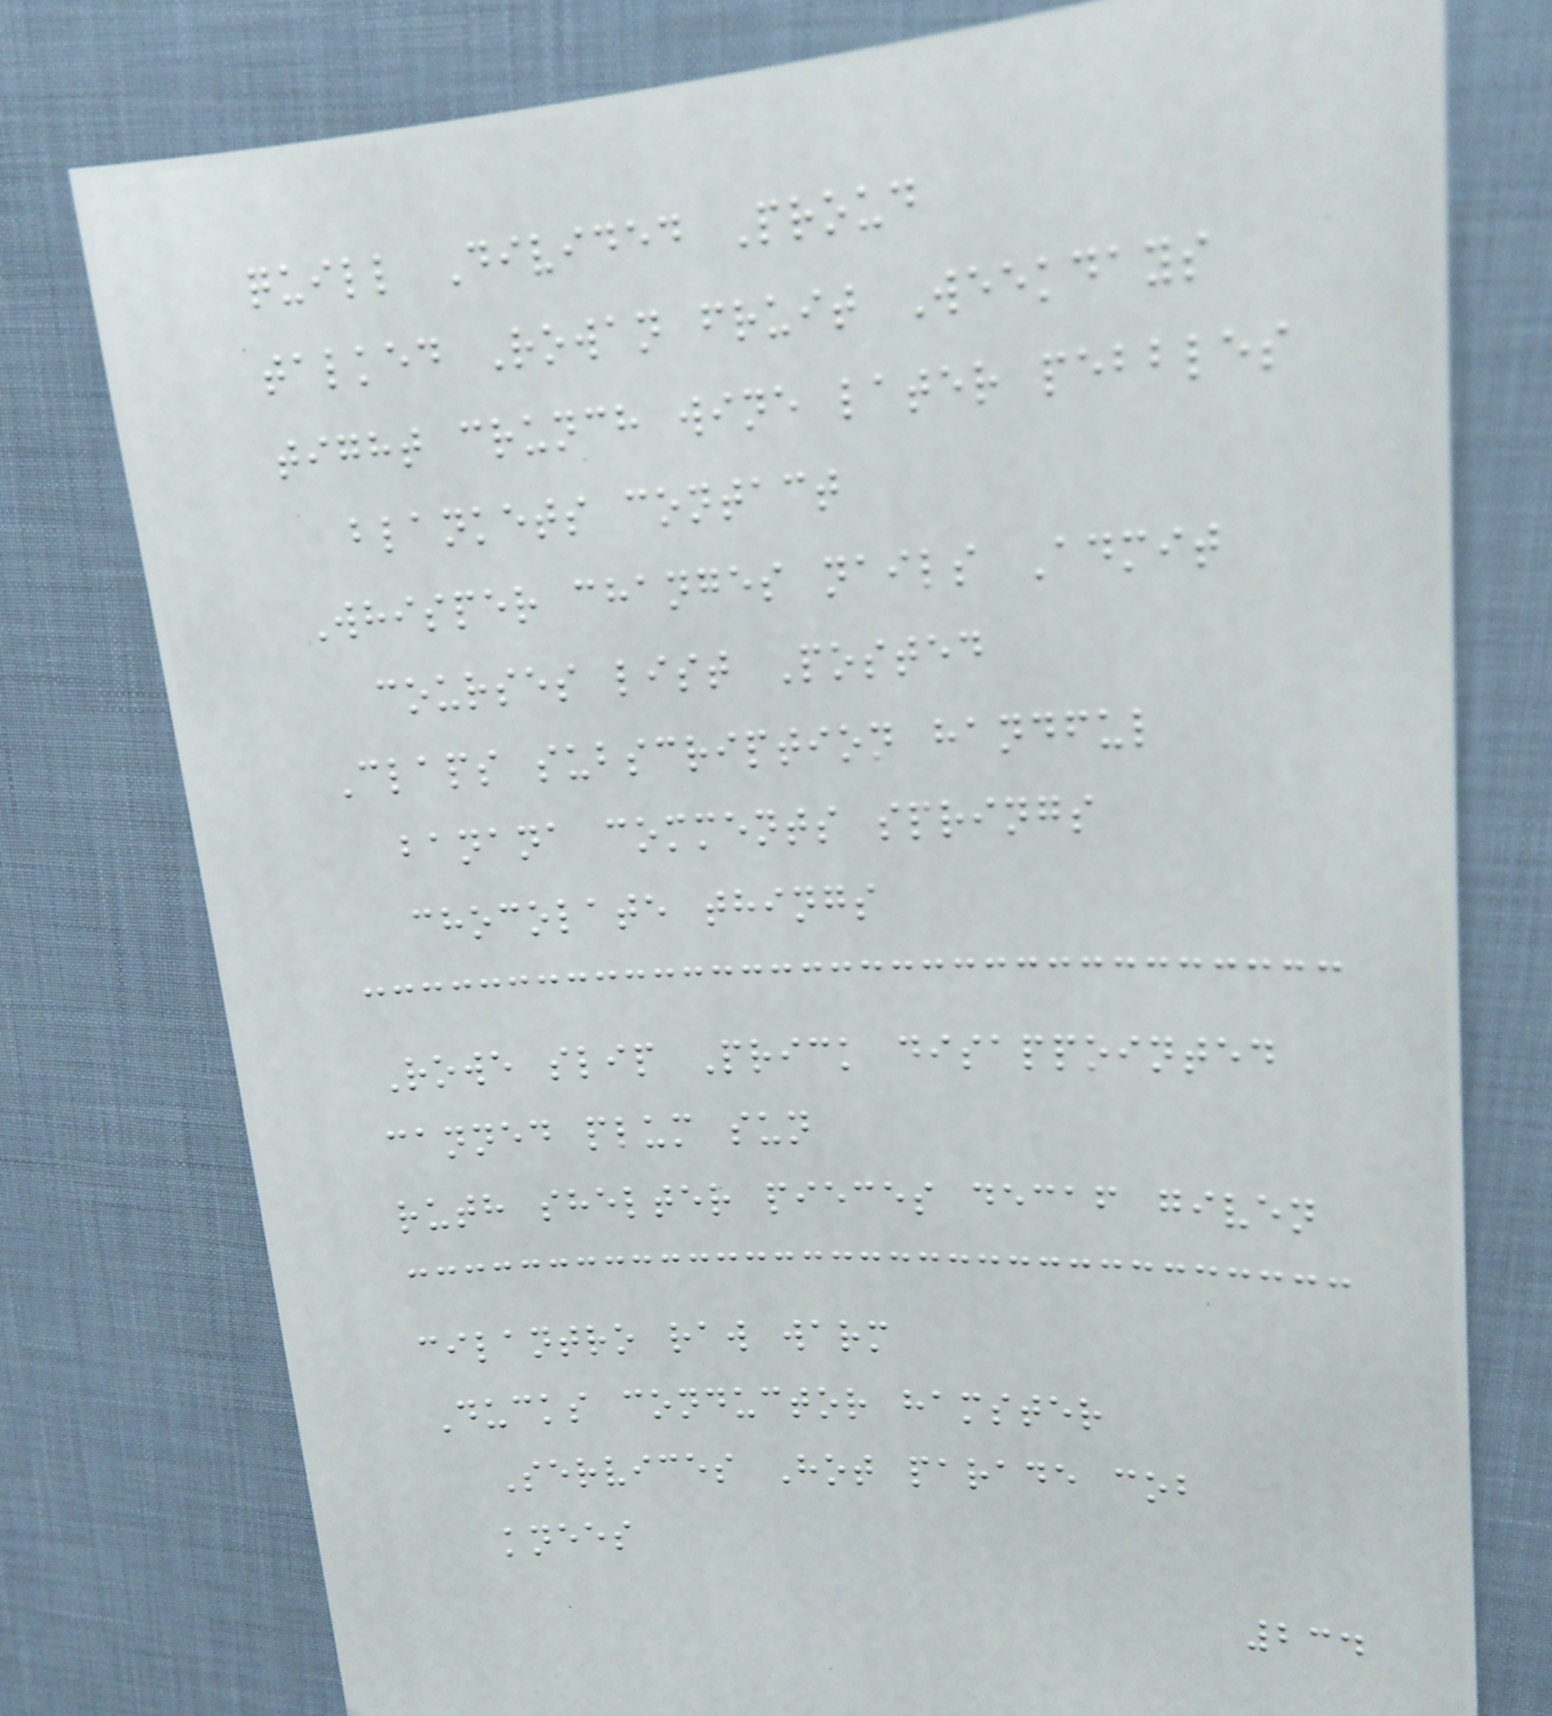quill Divided Proud
talked Rowan fruit Weekdays
tight crunch wine later pebbles
blankets contact
Whisper changes nails Admit
courses list Posted
Claps subscription handful
banana comments springs
chocolate things
Rowe slip Prick disappointed
canned plum sun
ruth shelter pieces decaf given
cilantro raw warm
Ducks conductor hamster
Services Hot parade cob
knees
234
